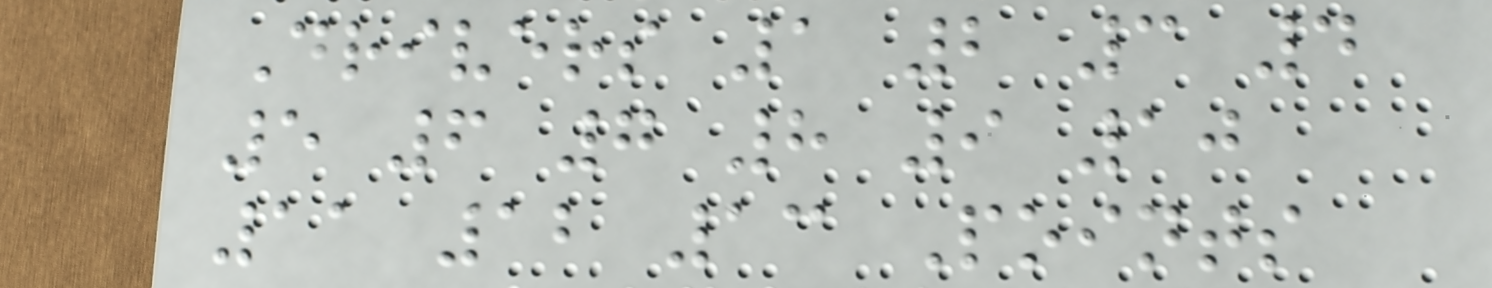Drivers 1 2 3 4
5 6 7 8 9 10
11 12 13 Points
